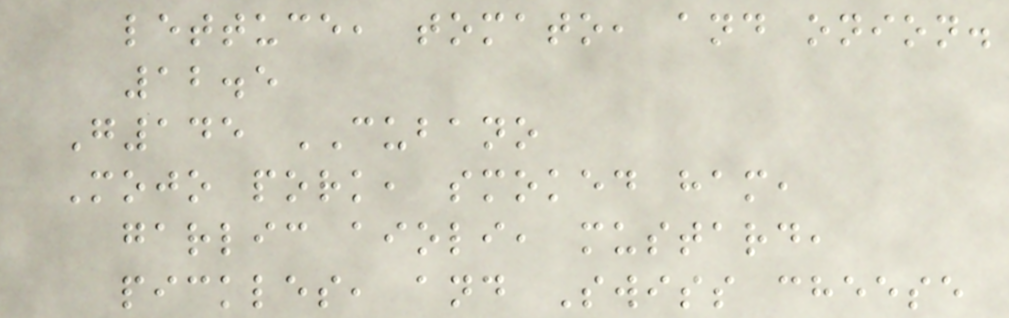lettuce, tomato, and onion.
12.5
G145 CUBANO
Mojo pork, smoked ham,
garlic aioli, mustard,
pickles, and Swiss cheese
